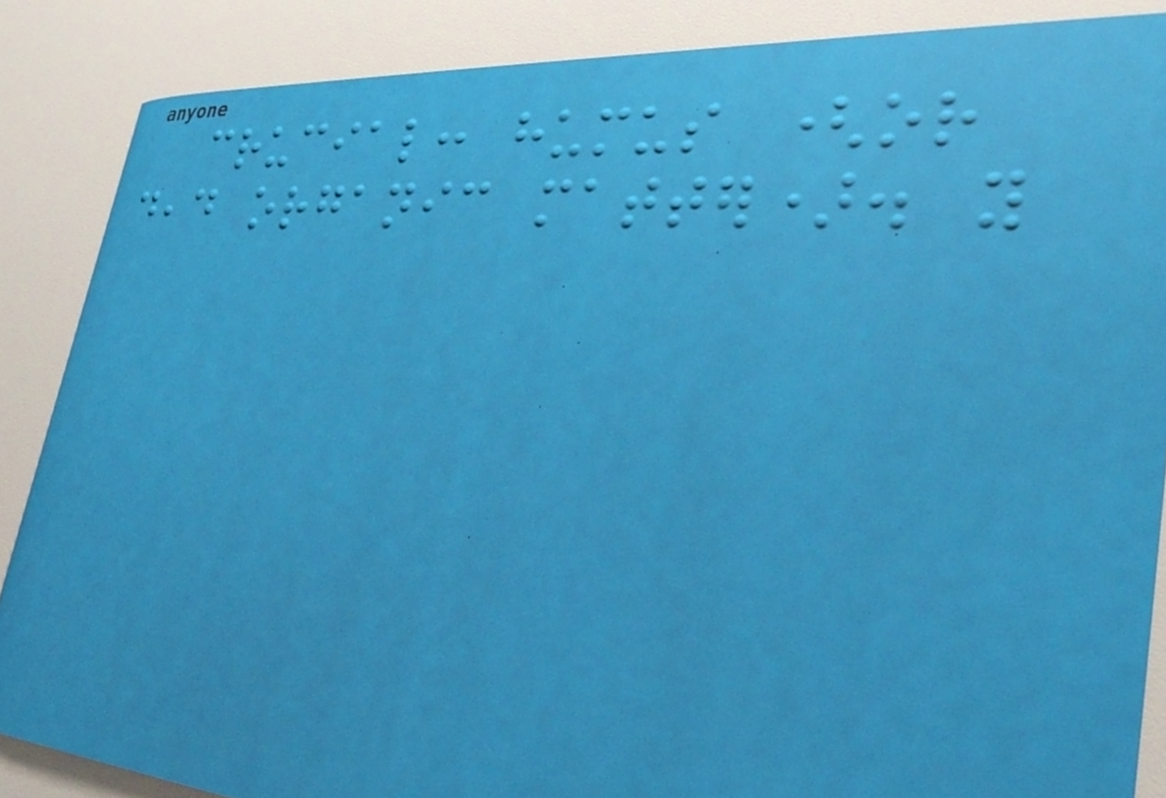crucial: humus (or
dead organic matter). you
